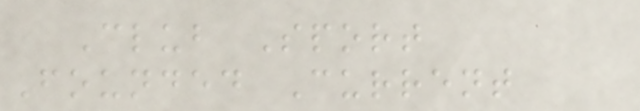Club Sport
Founded Current
